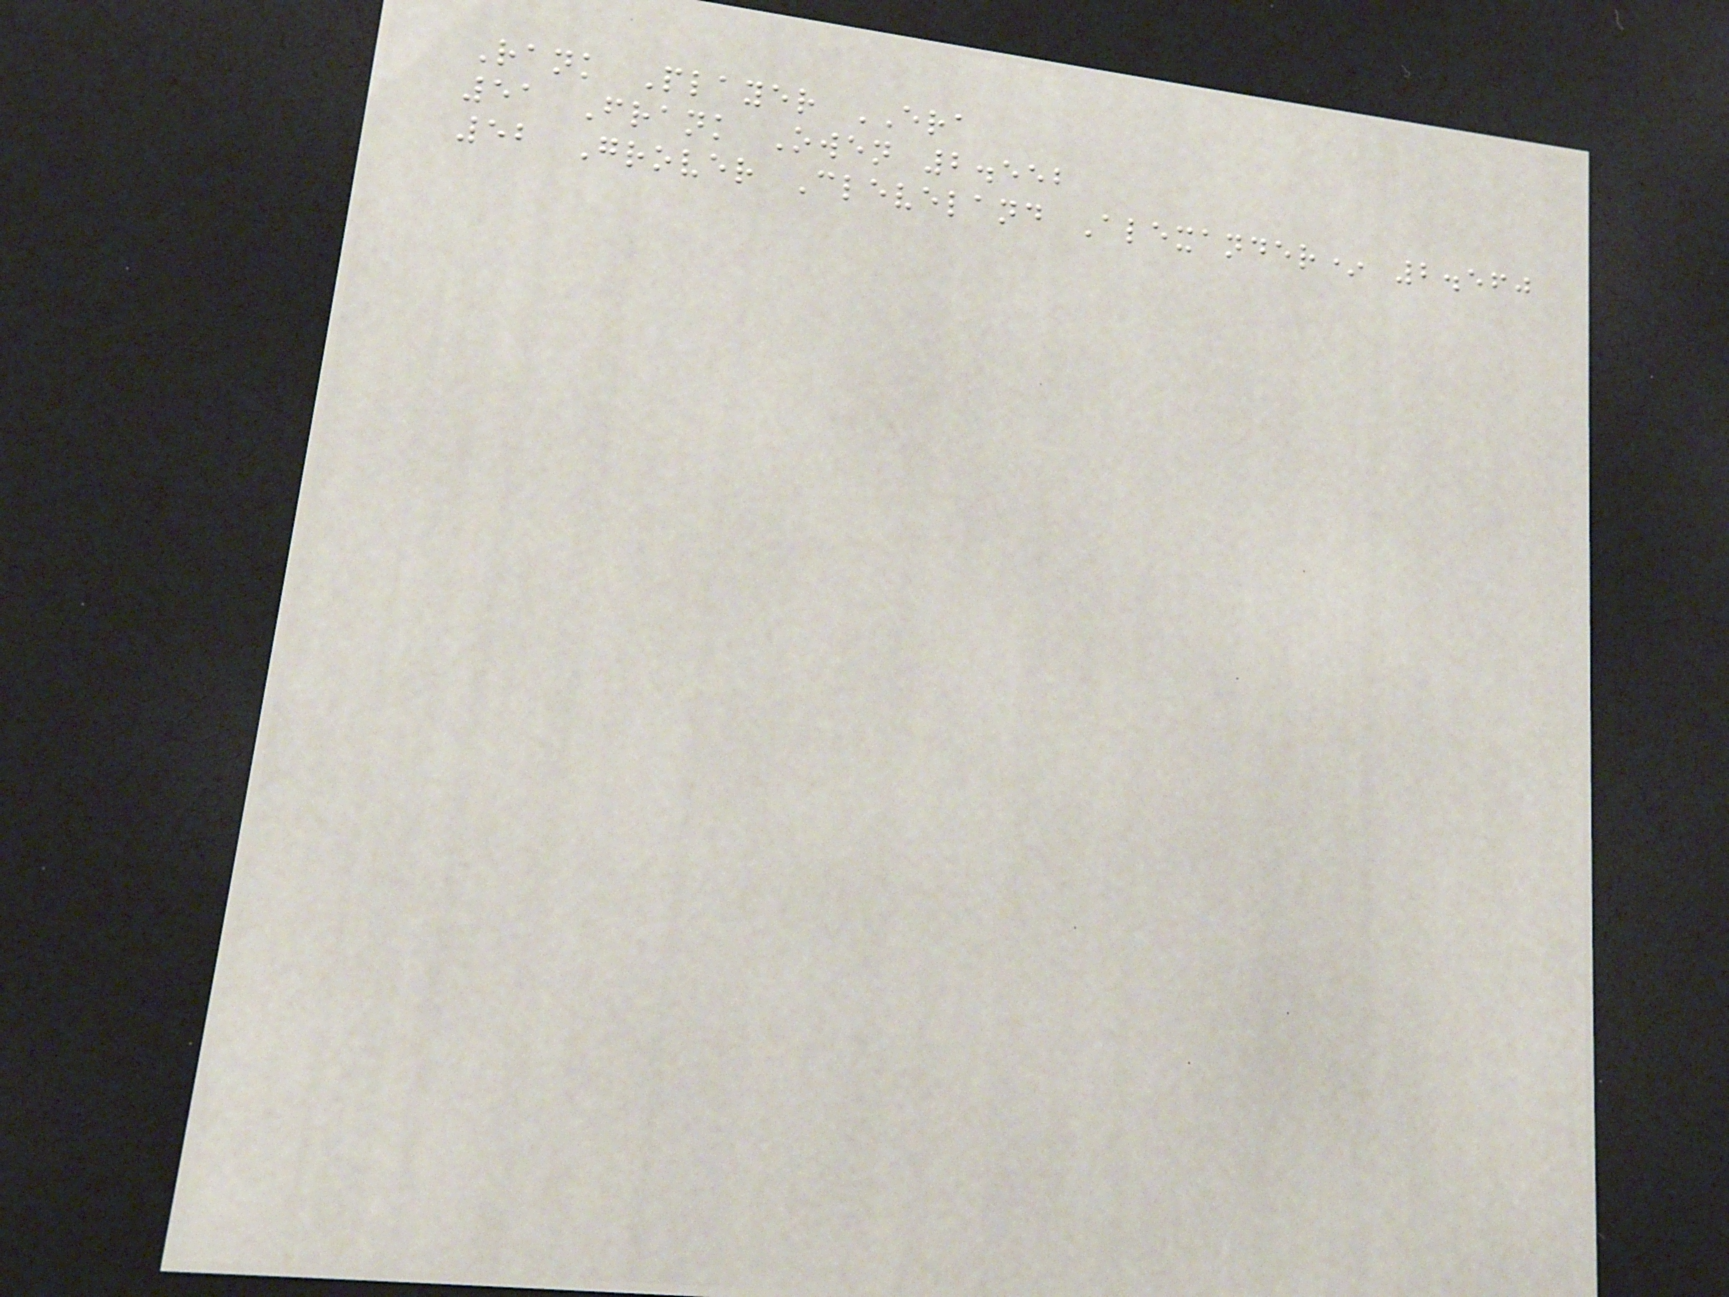Rank Player ERA
51 Frank Owen 2.552
52 Grover Cleveland Alexander* 2.560
